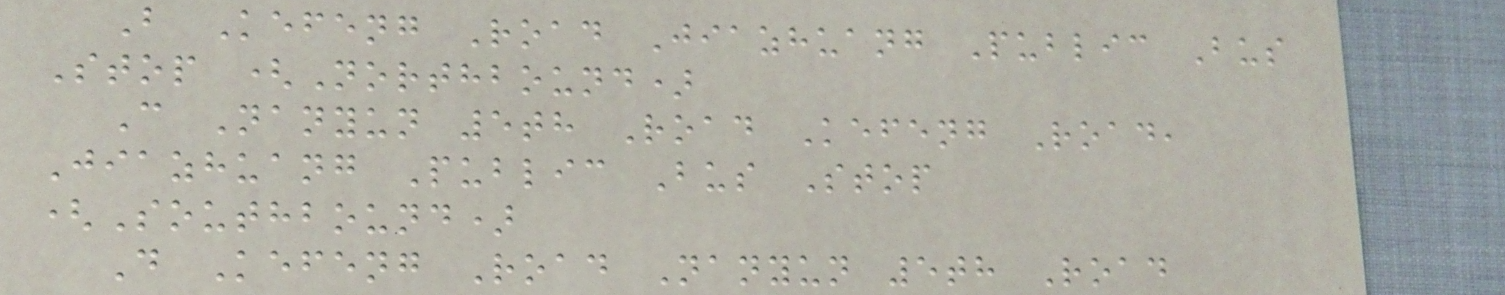B Kefeng Road Jiazhuang Public Bus
Stop (Northbound)
C Nanyun 5th Road Kefeng Road,
Jiazhuang Public Bus Stop
(Southbound)
D Kefeng Road Nanyun 5th Road
